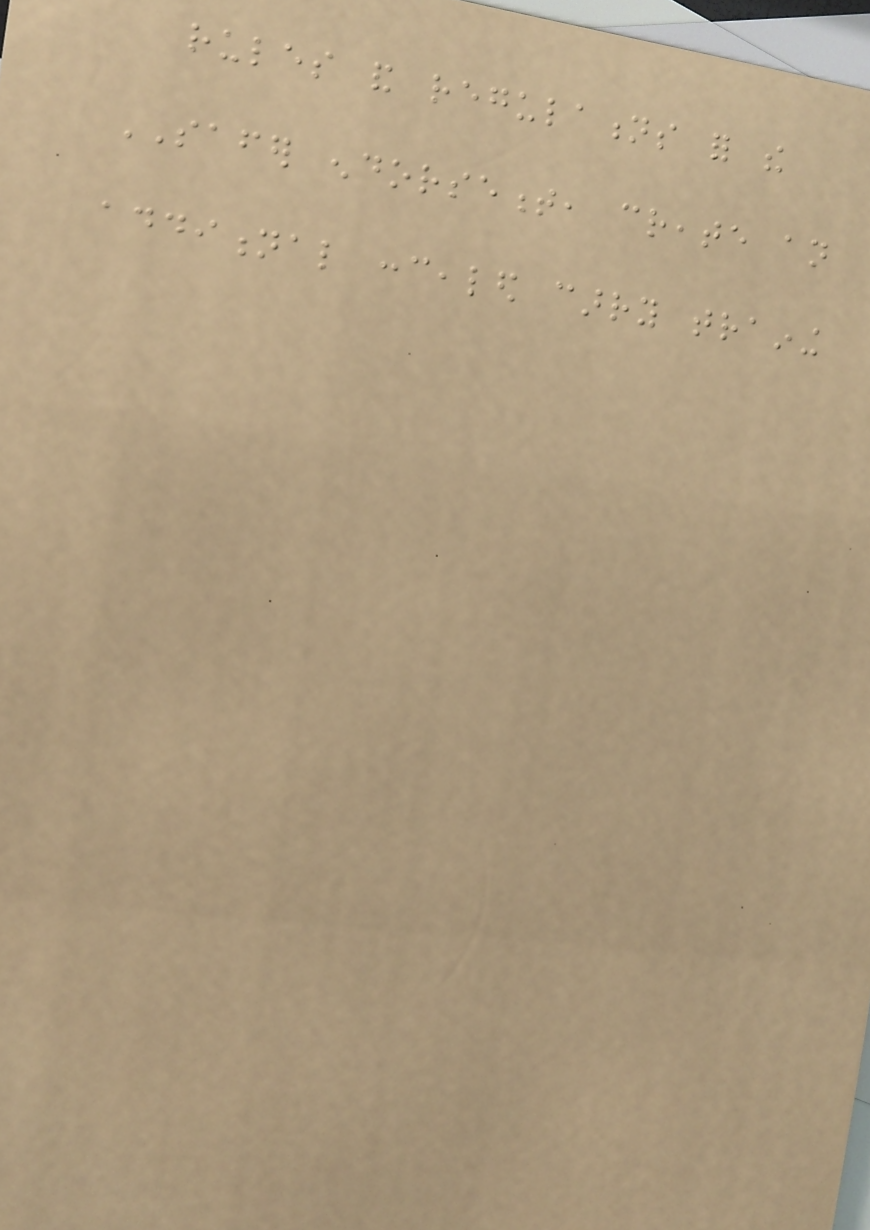rules and regulations for the
SAFER endorsement, create an
additional concealed carry training
